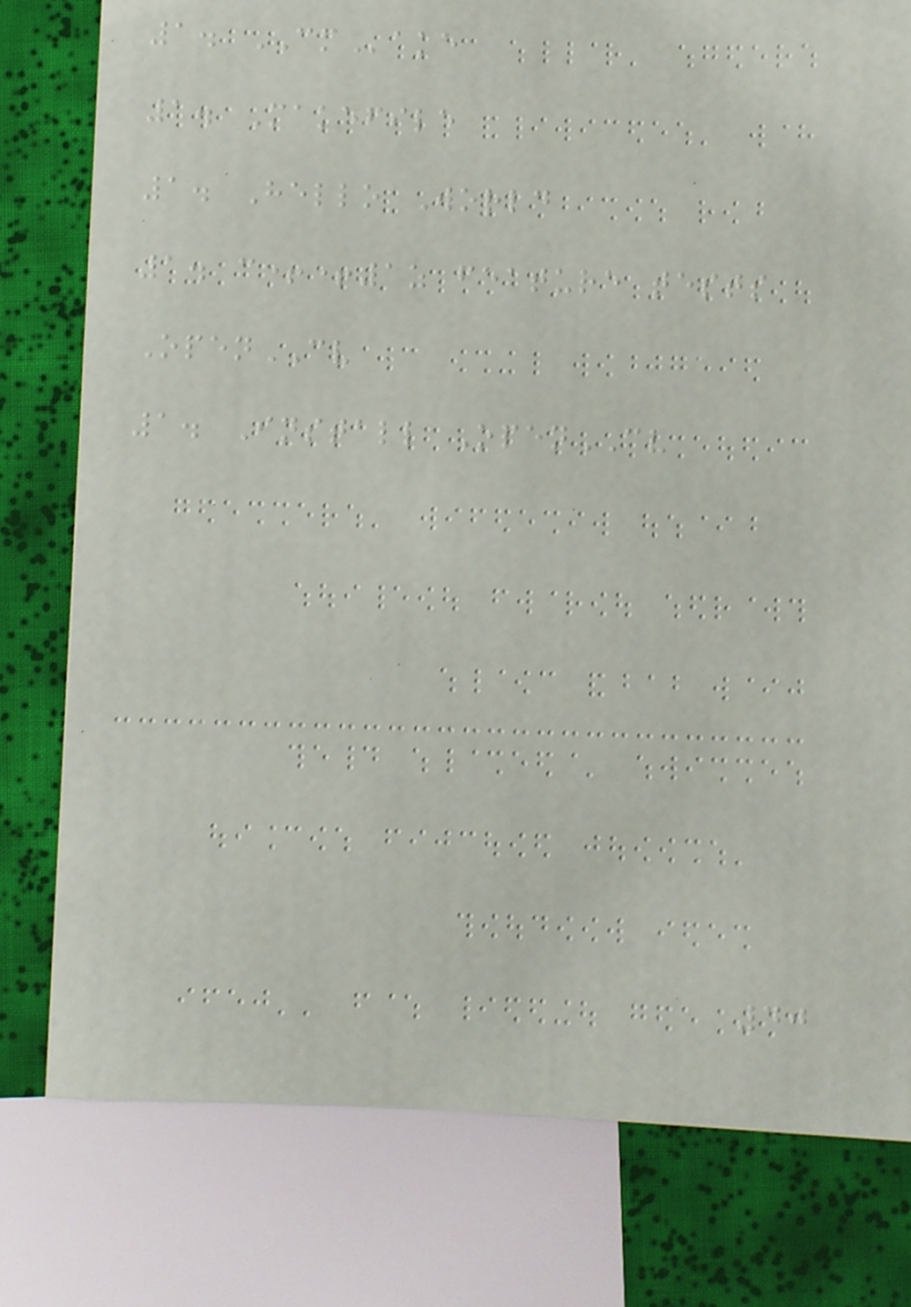1. CMake
1. Makefile
1. Hello World
1. c++1z feature tests
OpenCV
1. Install OpenCV
40
